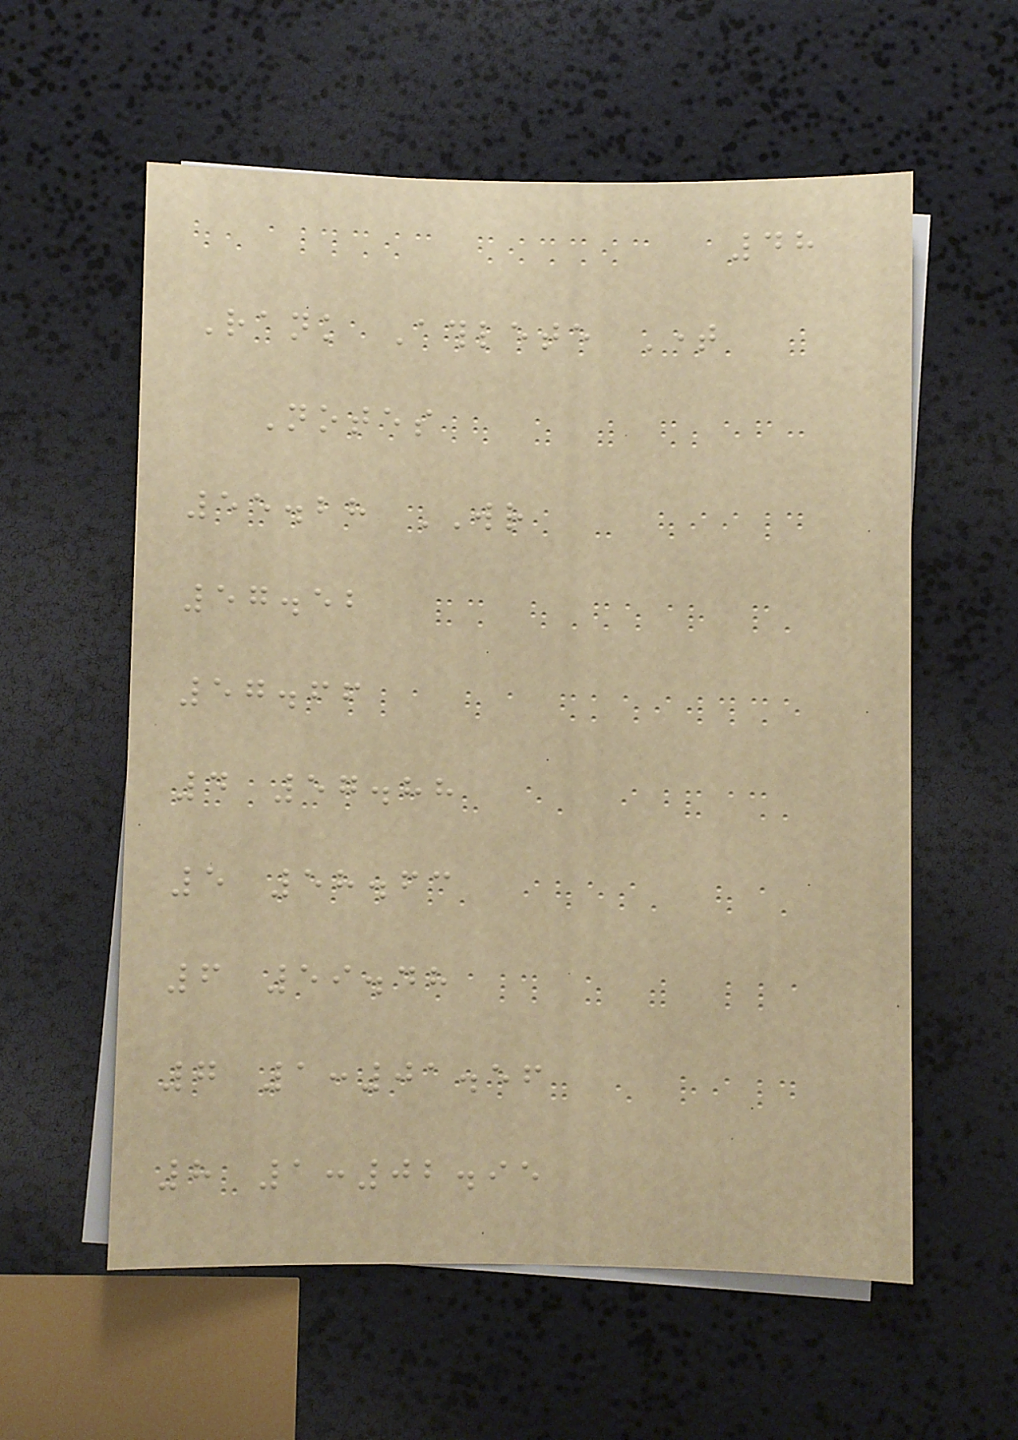48
Rank Athlete Time
Notes
55.28 WR
57.52
57.66
4 57.88
5 58.63
6 59.48
7 1:01.56
8 1:02.95
